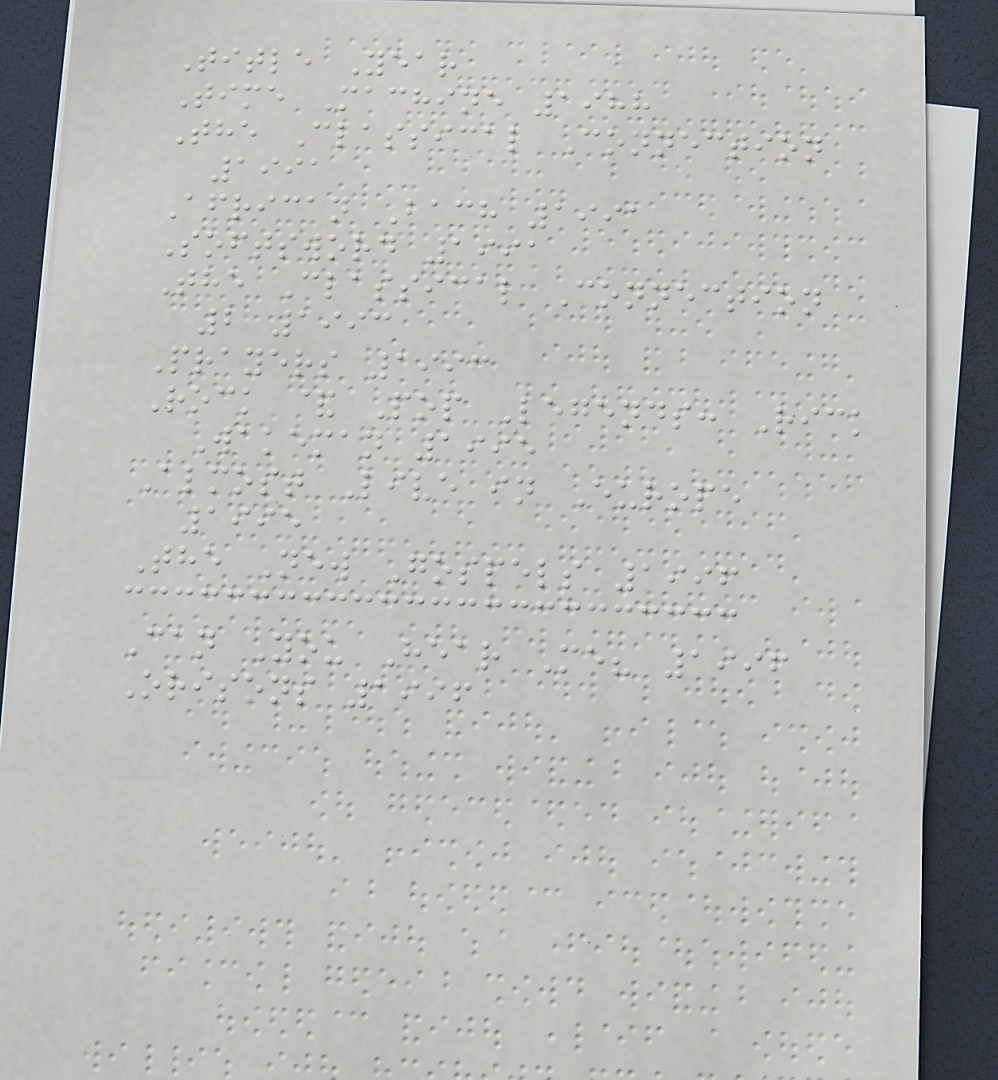Title Year
Time Machine 1988
The Classical Connection
1991
African Bach 1991
Softsword 1991
The Classical Connection
2 1993
Prayers 1993
Rock & Pop Legends: Rick
Wakeman 1995
Almost Live in Europe
1995
The New Gospels 1996
Can You Hear Me? 1996
Orisons 1996
